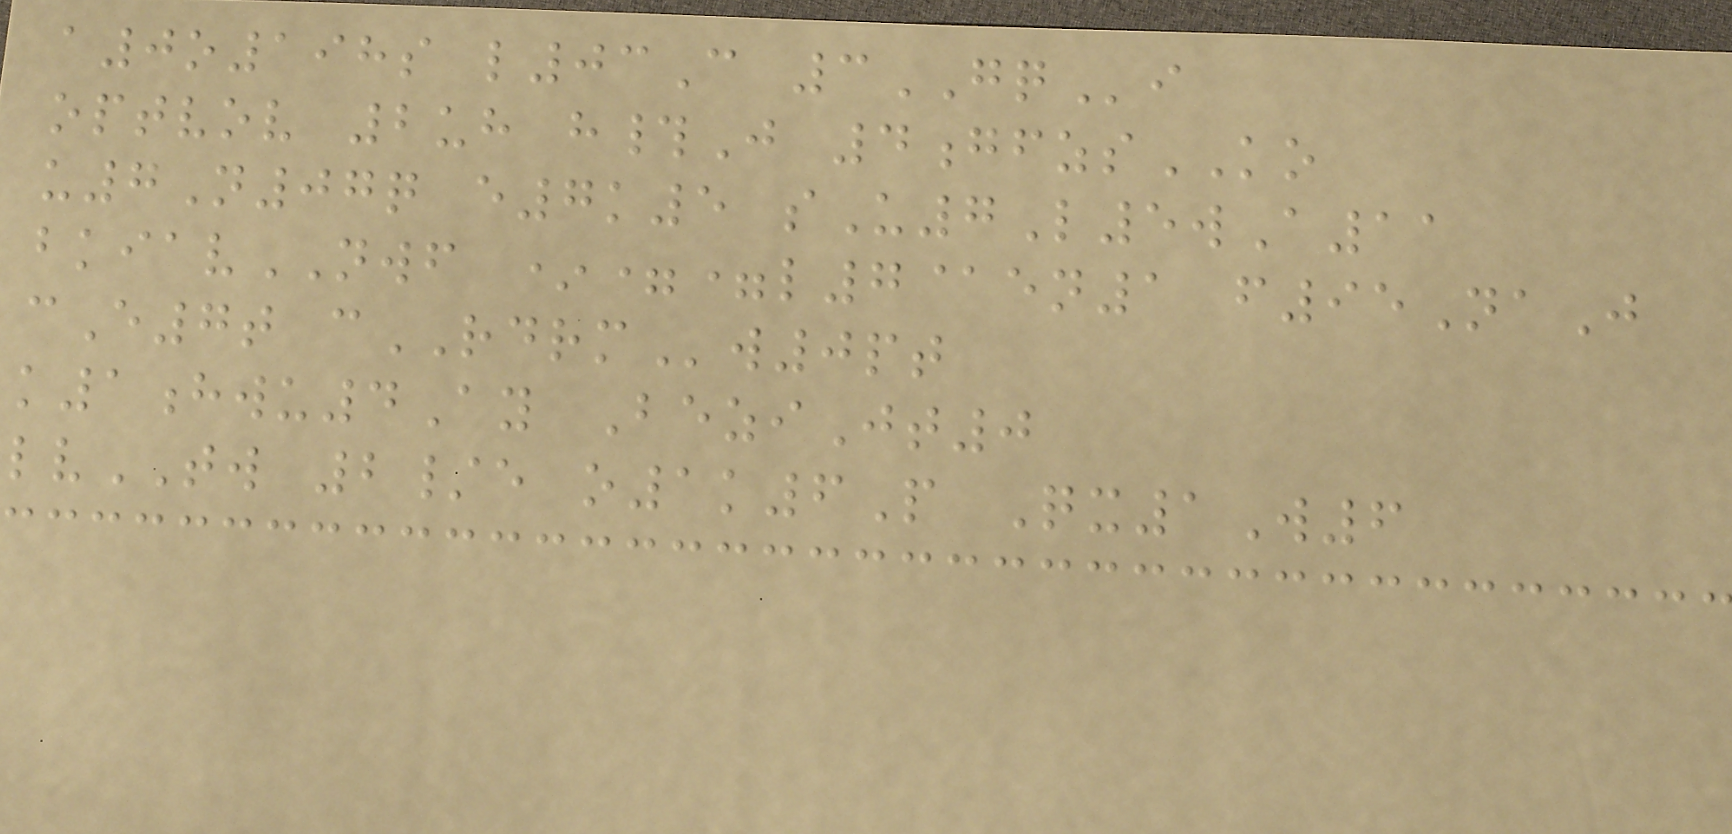a0o198s l03C 3GQi
optvov 2uh h#J 4gfzsKO
u7N07q e7k5 sU7L5wA11
bkiavNWF *==l7@en1 f95NaJ
cE7t cRDRMw0pt
k1hwu4Ay BeziJt0
lvTW 2/e o1k6P Qx1W6
